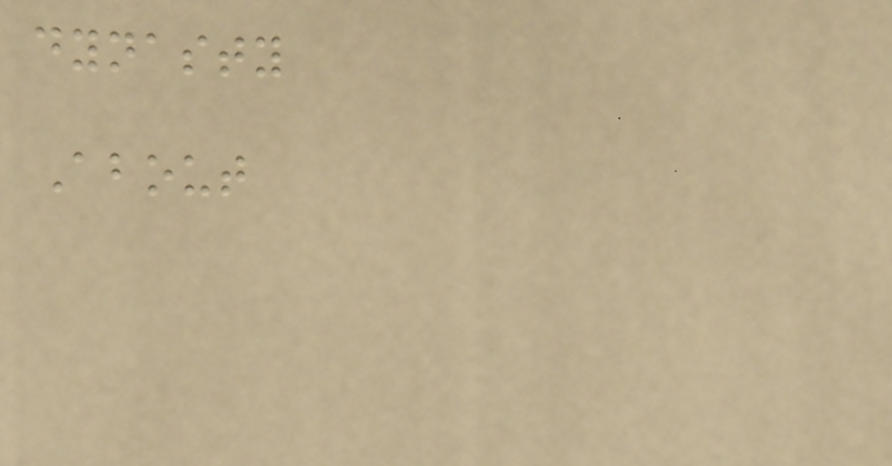dynasty
About
